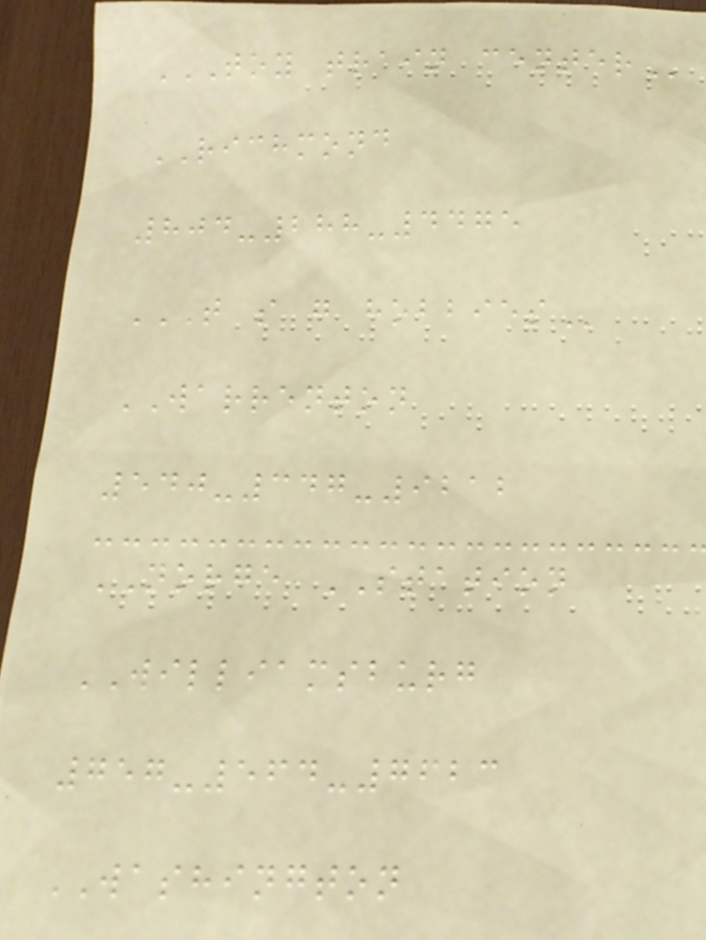TOY TRAIN CENTER
RICHMOND
804-288-4475
T S G HOBBIES
WARRENTON
540-347-9212
NORGE STATION
WILLIAMSBURG
757-564-7623
WASHINGTON
